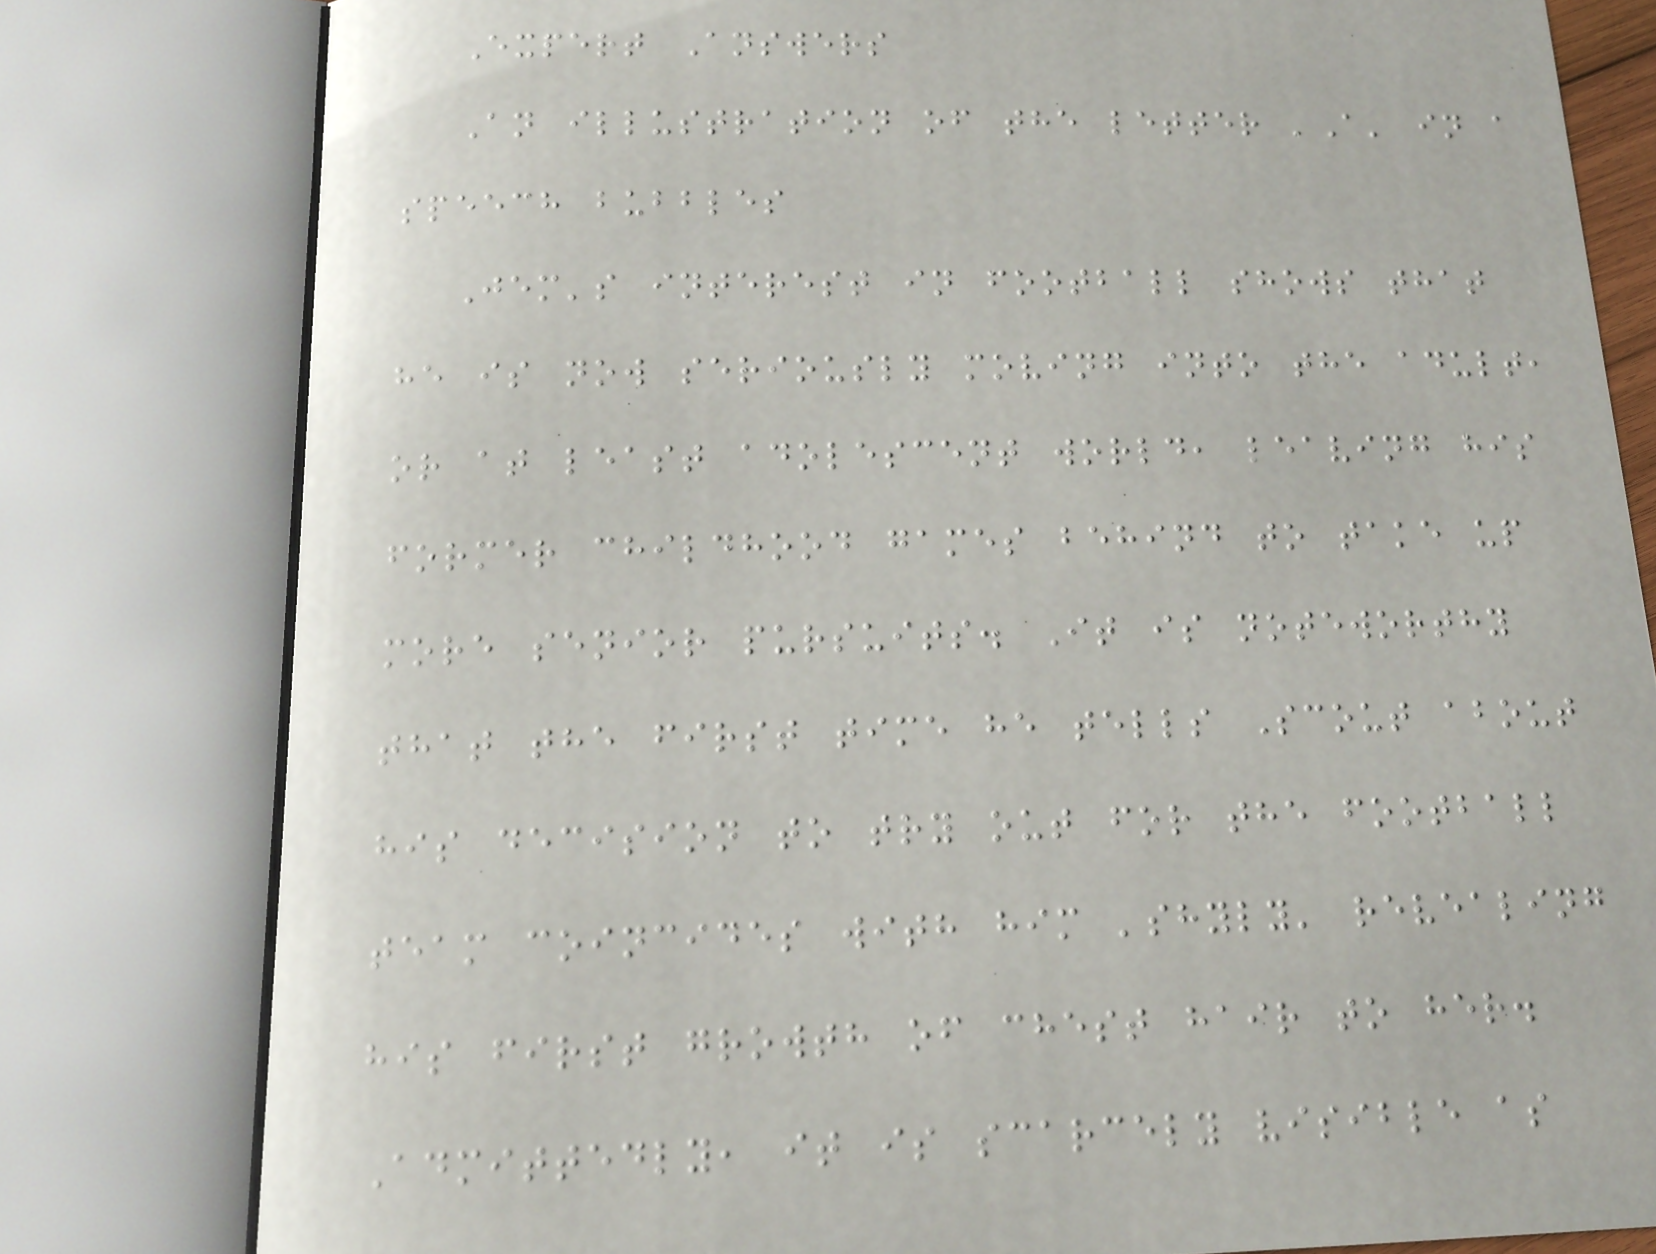Expert Answers
An illustration of the letter 'A' in a
speech bubbles
Jem's interest in football shows that
he is now seriously moving into the adult,
or at least adolescent world, leaving his
former childhood games behind to take up
more senior pursuits. It is noteworthy
that the first time he tells Scout about
his decision to try out for the football
team coincides with him 'shyly' revealing
his first growth of chest hair to her.
Admittedly, it is scarcely visible as
